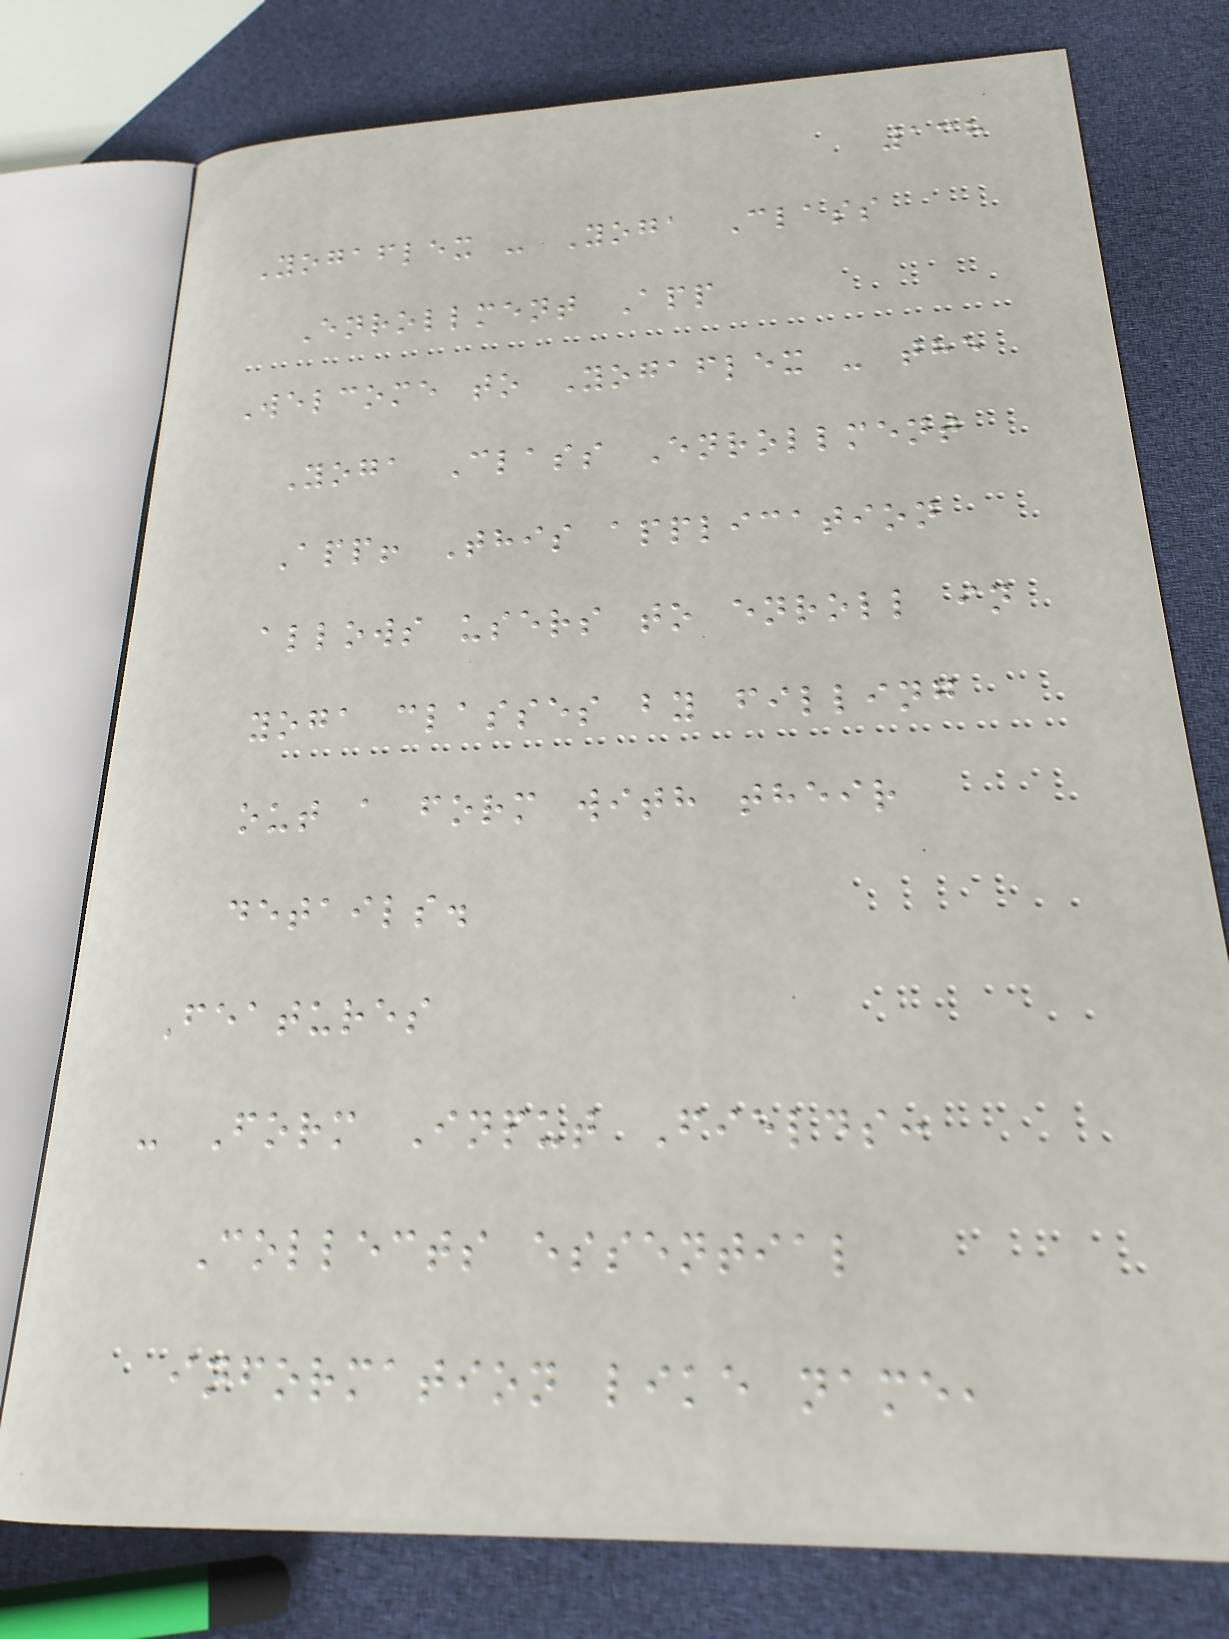138
Yogaflex - Yoga Class
Enrollment App
Welcome to Yogaflex - the
Yoga Class Enrollment
App! This application
allows users to enroll in
yoga classes by filling
out a form with their
details.
Features
- Form Input Fields:
Collects essential
information like name,
